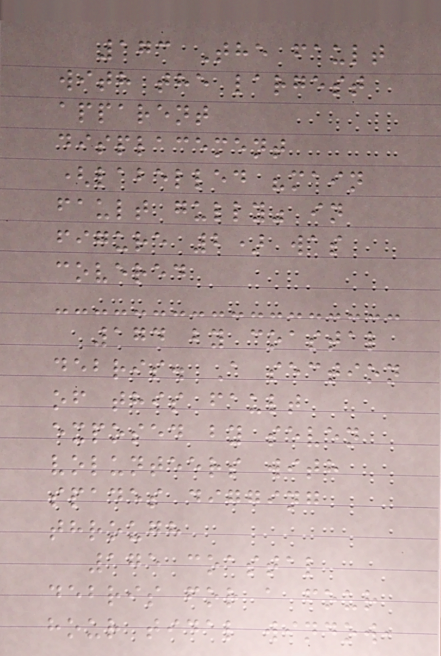173 The fault
with the largest
apparent
displacement
(labelled "main
fault gully" in
figure 2) was
covered
174 by coastal
debris. A section
of this fault
exposed by seven
volunteers with
spades digging
through
175 coastal
debris for a four
hour tidal window,
